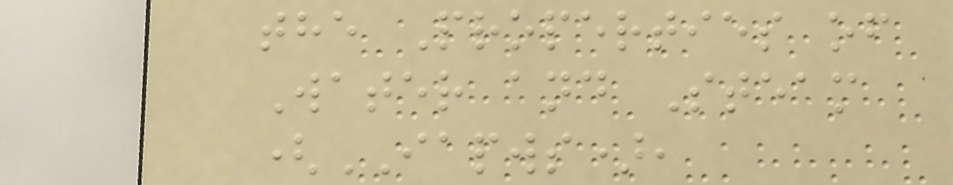the Properties of
Water and Steam
(IAPWS),
